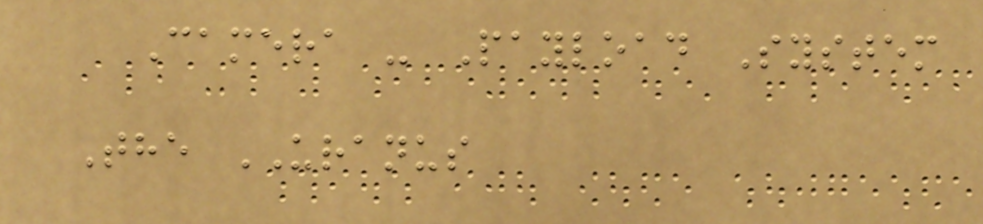Camera - Payload System
The URANUS
